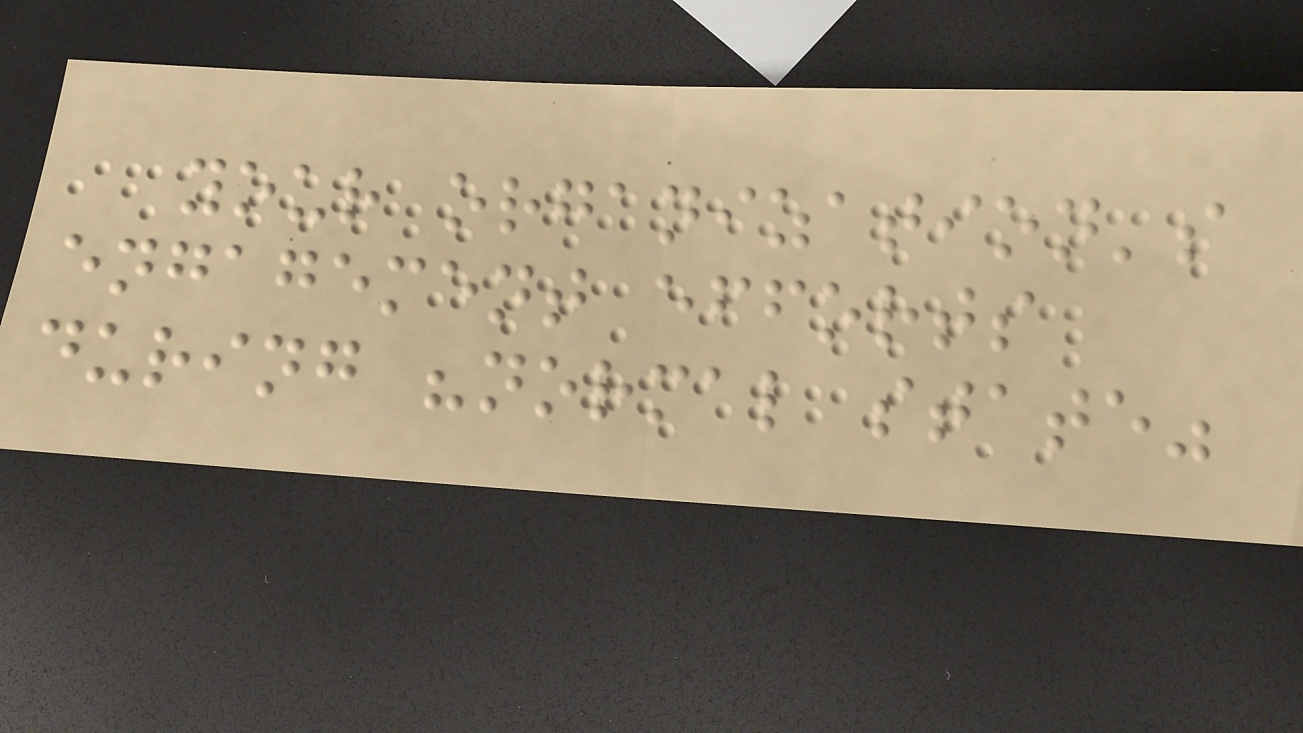your organization's
engagement efforts
during "normal state"
